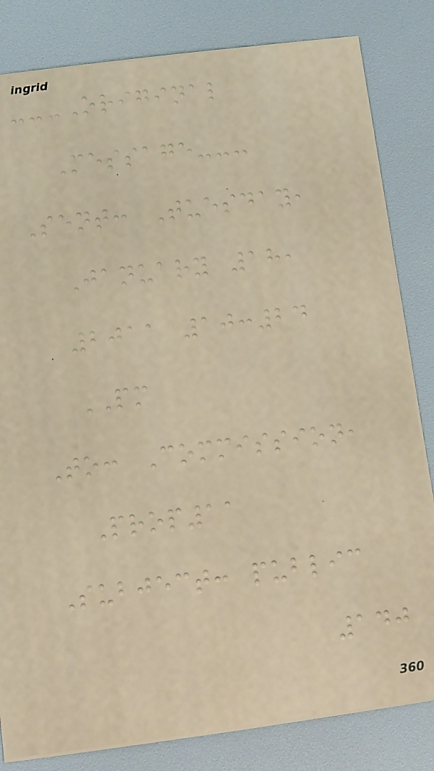---Original
Message---
Sent: Tuesday,
January 18,
2011 10:24
PM
To: Commission,
Prop11
Subject: public
140
